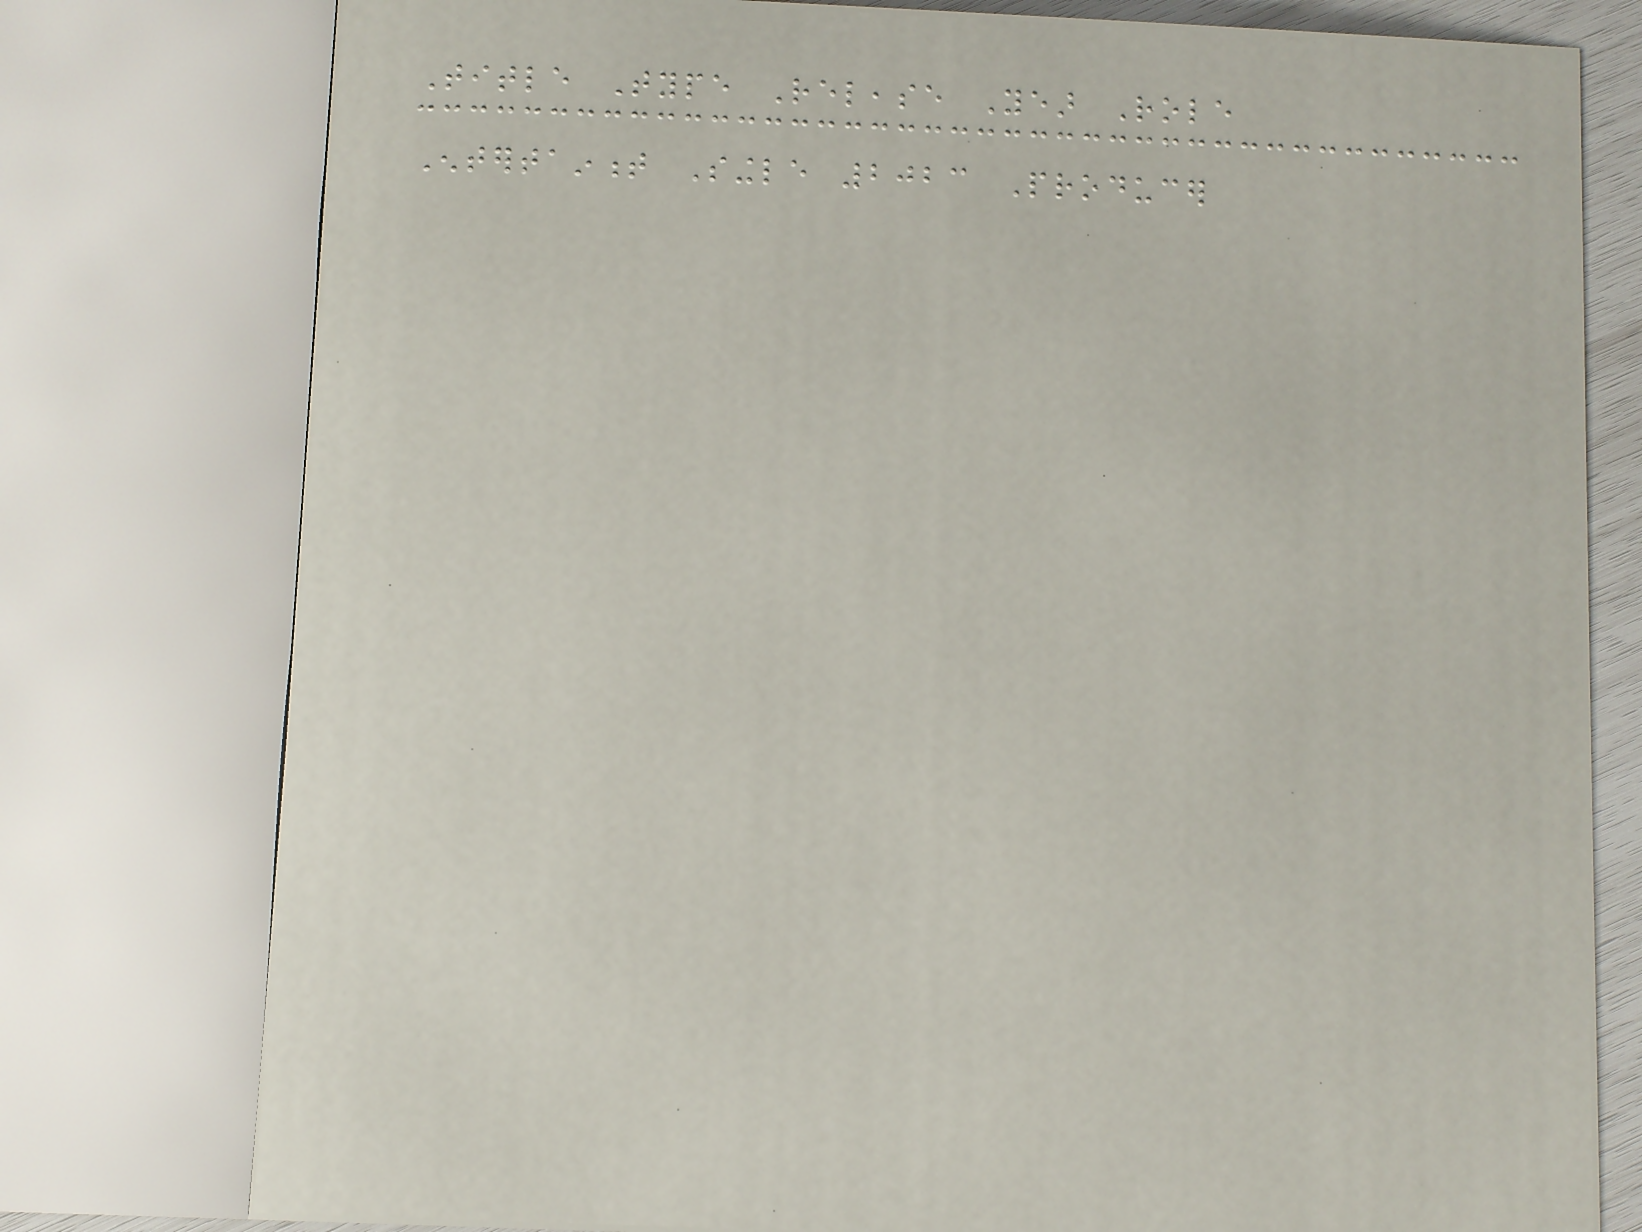Title Type Release Year Role
Entertainment Single 2023 Producer
